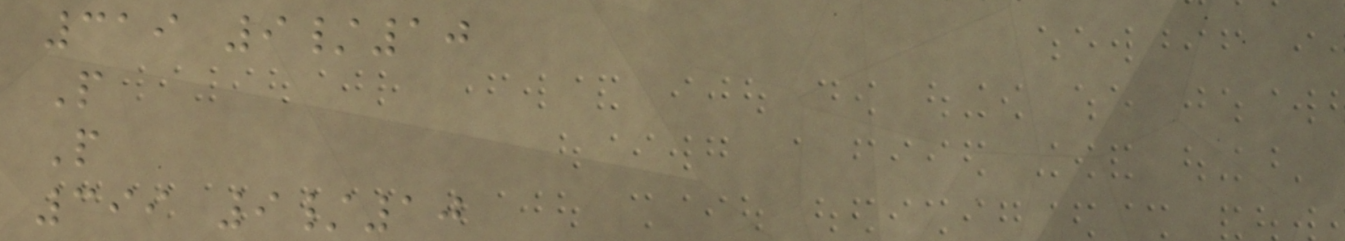319 9/10
P
P
399 9/10
